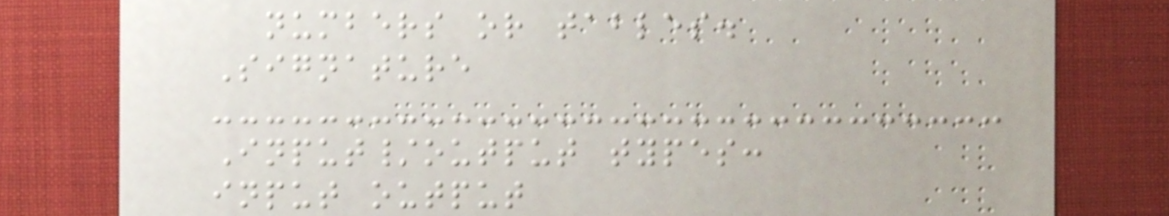numbers or tables.
Signature
Input/output types:
input output
